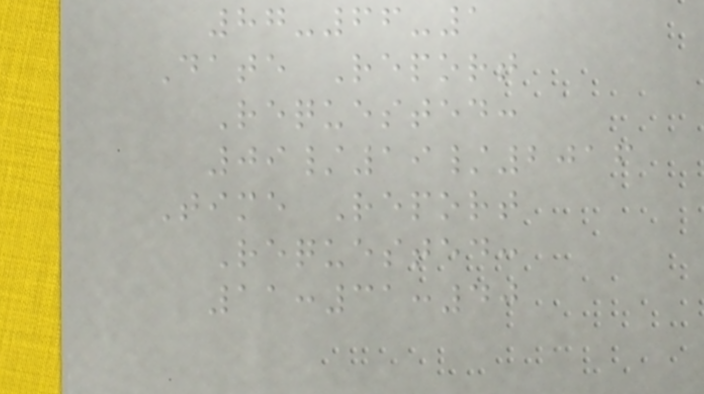87-66-1
Date Report
Requested:
09/19/2016
Time Report
Requested:
11:31:40
